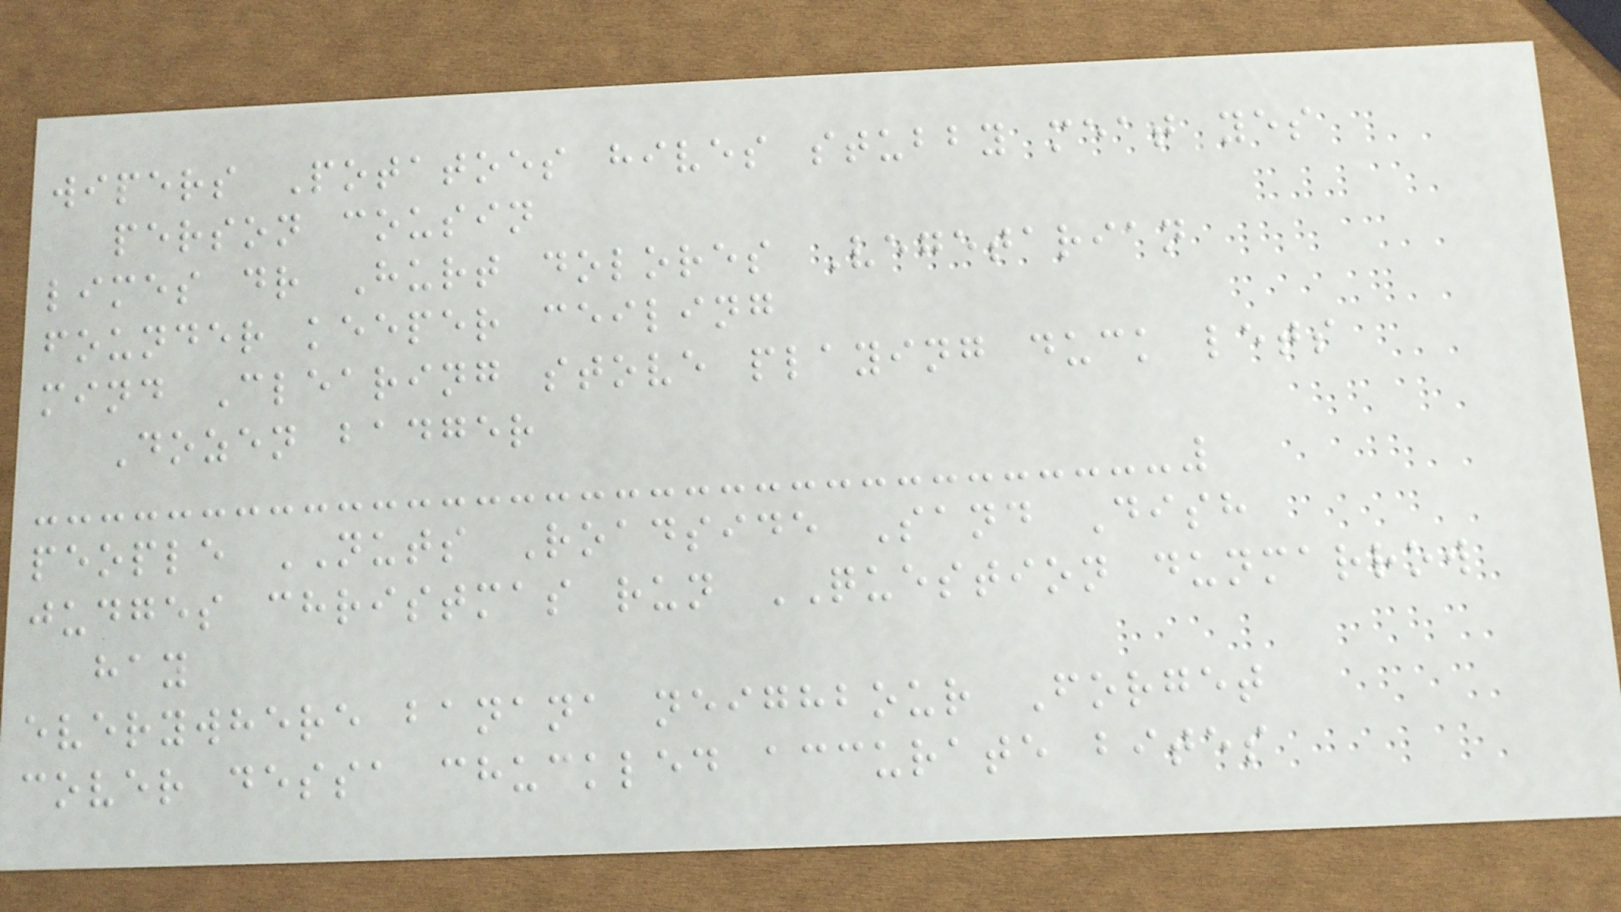wipers Potatoes hives stubby meat yes
person cousin
limes dr Hurt dolores Vegetarian
founder keeper ceiling
mind Clearing stove playing duck lets
Dozen badger
people NUTS Roadside Sand Dish
judges christmas run QUESTION dunmarrow
hay
everywhere banana neighbour Forget
cover dessa chuckled accurate bites
